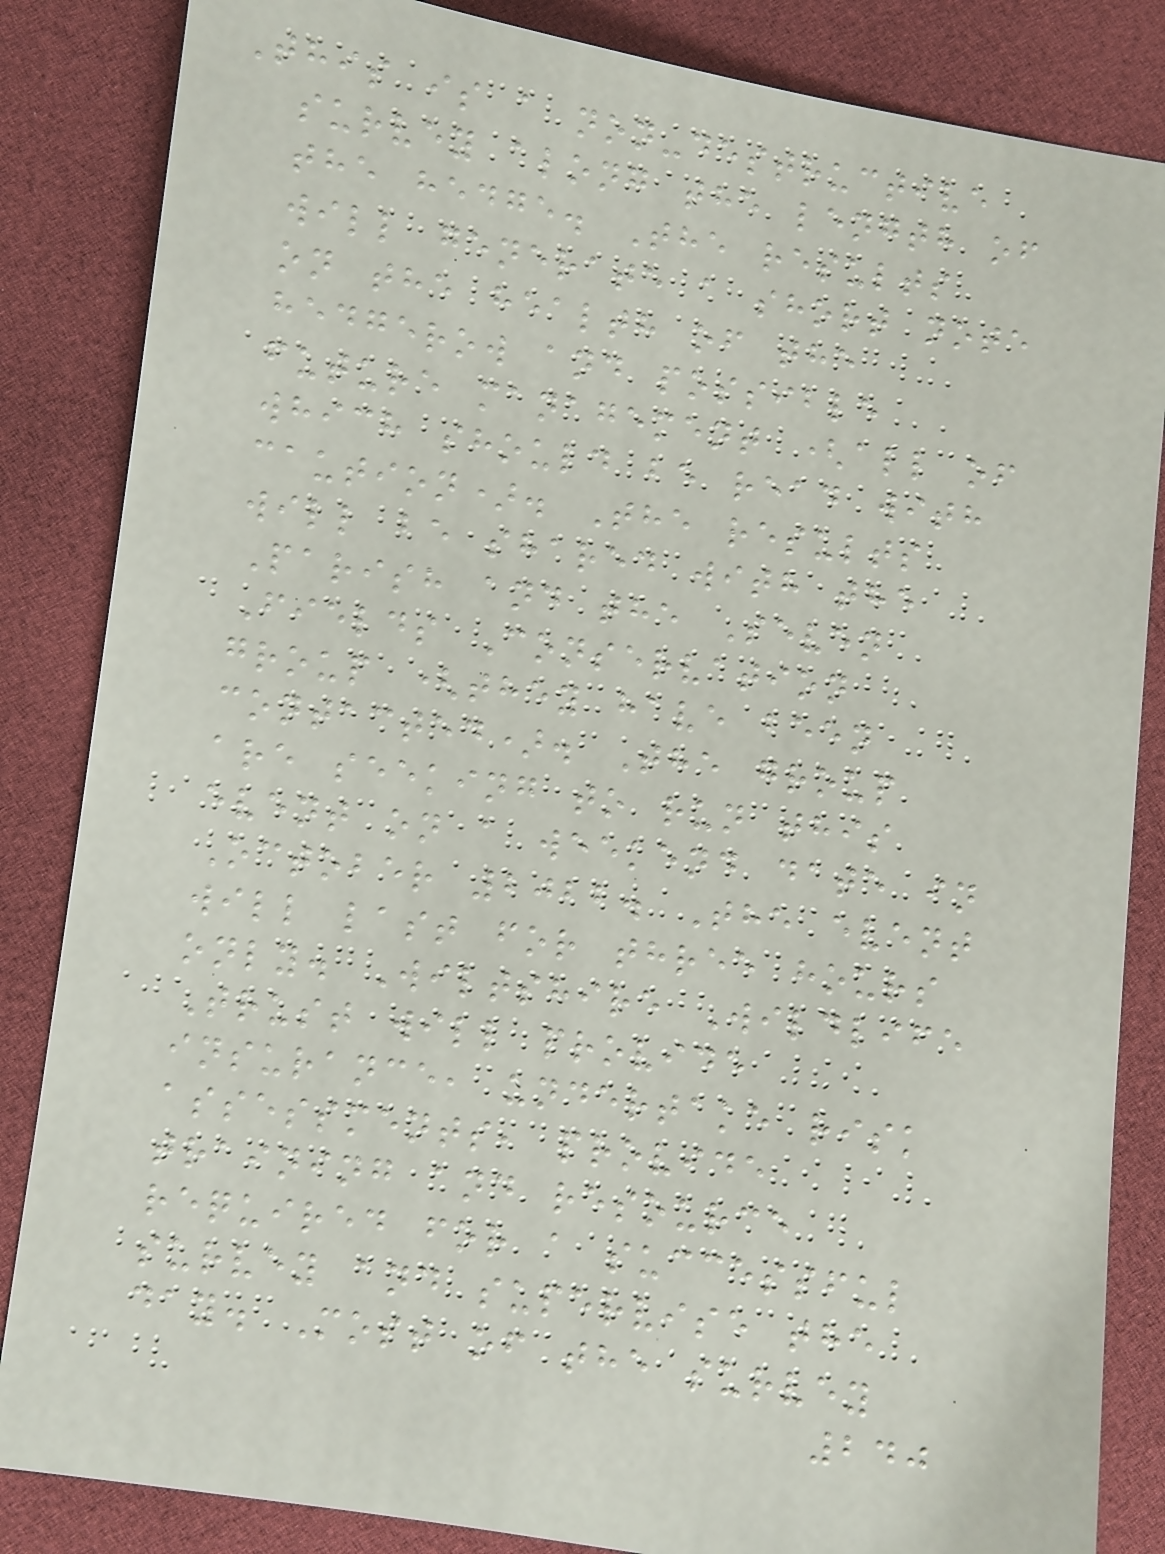This is a non-destructive
survey along the length of
the hedge. The results
will generate a short note
on the health of the
hedgerow and possible
future management (all of
which should be read with
caution). The results
will be shared with the
Parish and the Seven
Fields Conservation
group (they have been
contacted). The group
are seeking to run this
event on a weekend date in
October 2022. The event
will last for three hours
only. Wiltshire Wildlife
Trust will provide
insurance, undertake risk
assessments, provide
training and resource
required for a successful
survey and supervise the
day. Most of the survey
240
